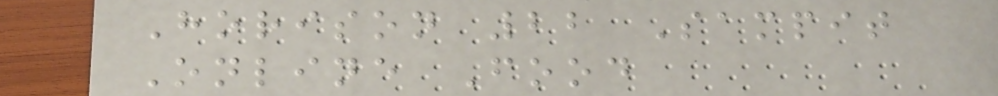Horison 22 Sampit
Online Food
